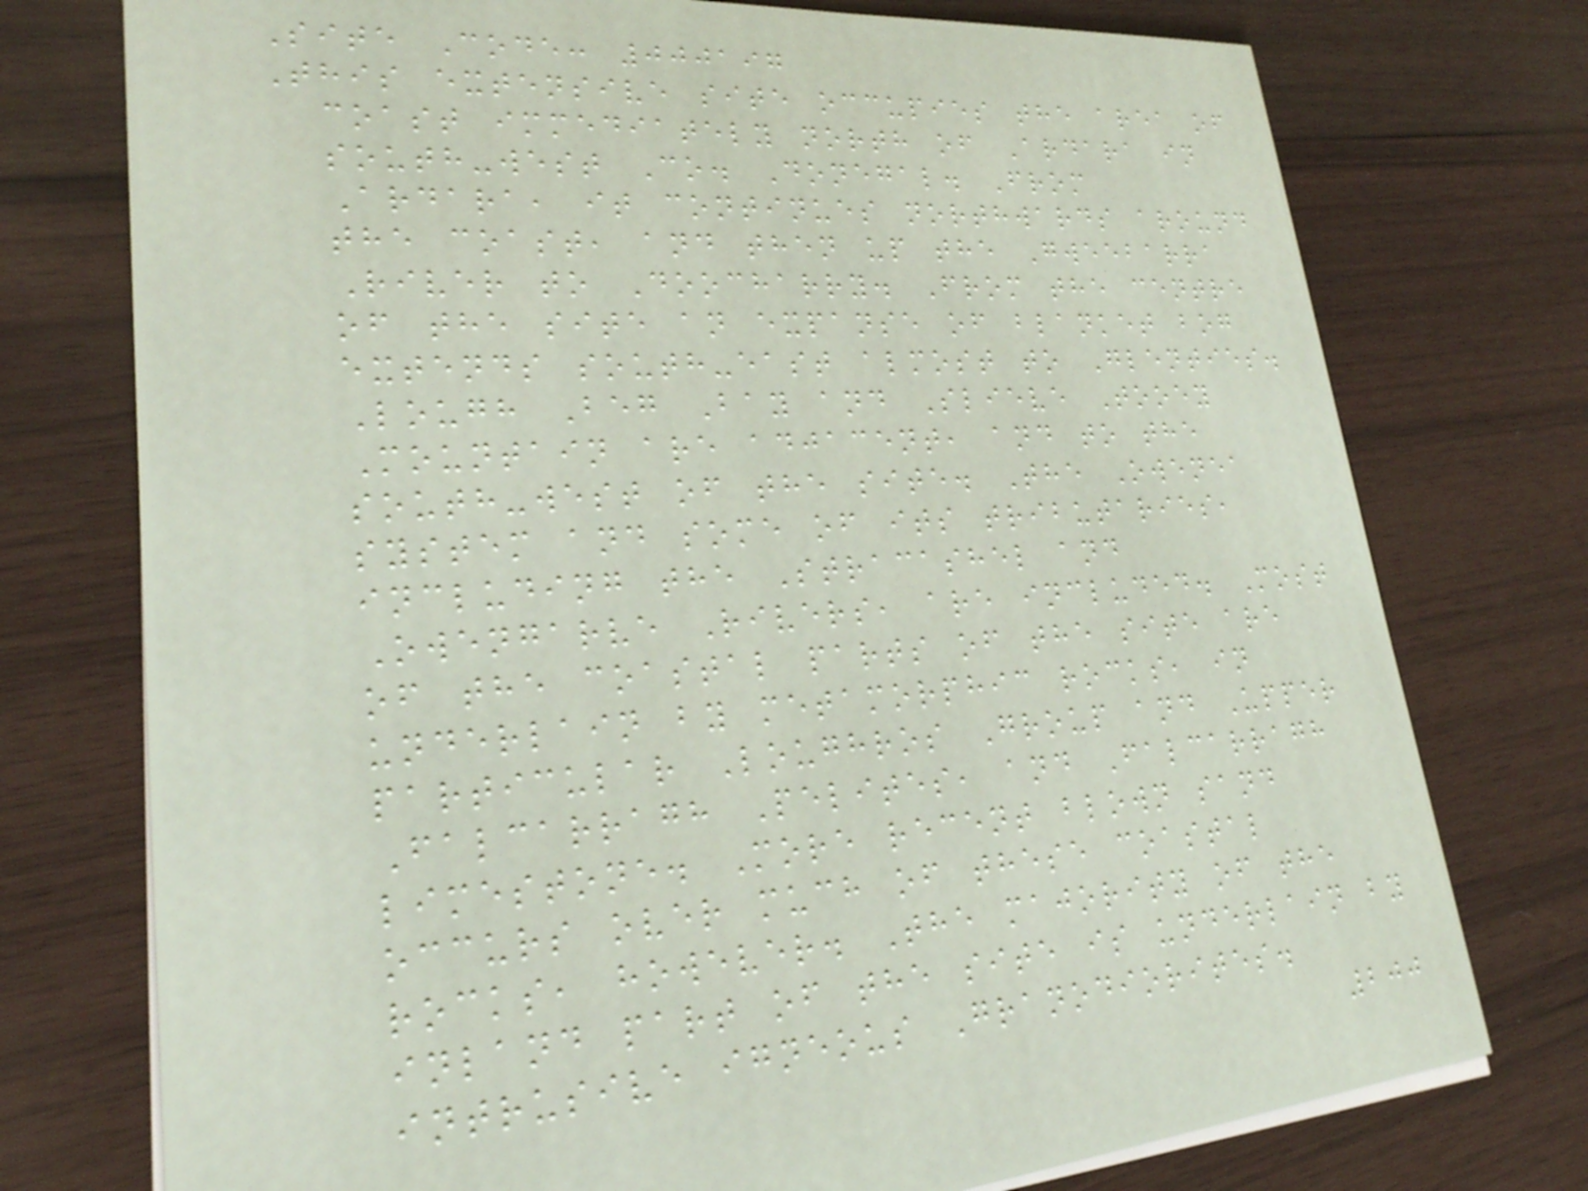Site Code: 000197
This extensive site occupies the area of
coast immediately north of Ardara in
south-west Co. Donegal. From
Ardara, it continues northwards around
the coast, and then up the Gweebarra
River to Doocharry. From the centre
of the site an expanse of blanket bog
extends south-east almost to Glenties.
Lough Beg Bay and Slieve Tooey
Mountain are adjacent, and to the
south-west of the site. The Owenea
system and some of its tributaries,
including the Stracashel and
Owengarve Rivers, are included. Most
of the coastal parts of the site are
underlain by metamorphic rocks, in
particular Loughros Group and Upper
Falcarragh Pelites, and Falcarragh
limestone. More recent blown sand
occurs over much of these coastal
rocks, however. The majority of the
inland part of the site is underlain by
intrusive igneous Granodiorites.
200
